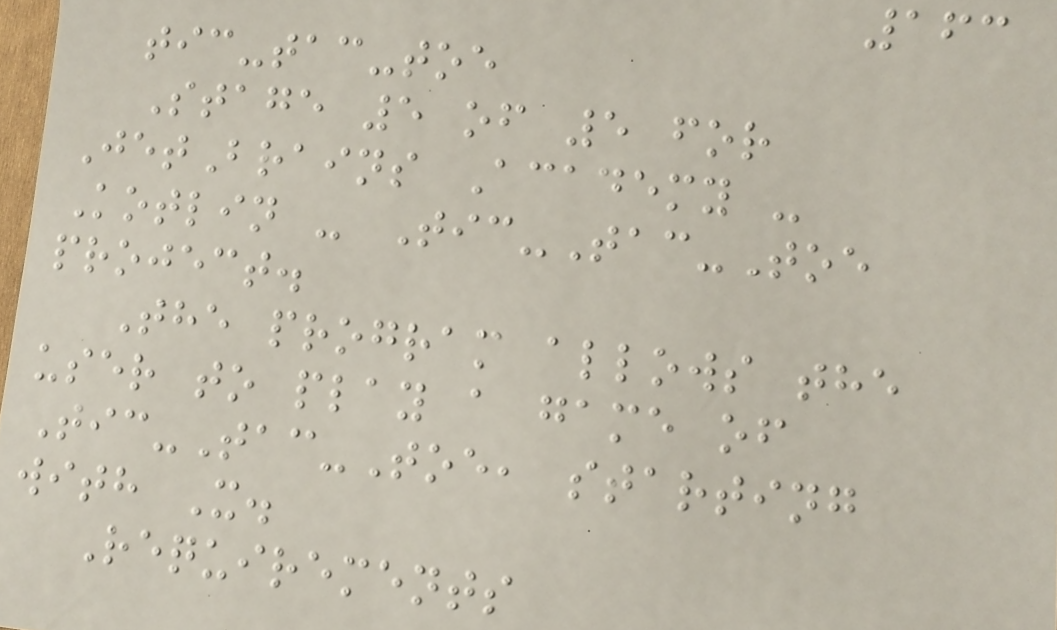163
tic-tac-toe
Stage 5 of 5 for
JetBrains Academy -
Kotlin - Tic-Tac-Toe
project.
The program allows the
user to play a game of
Tic-Tac-Toe, starting
with X.
Requirements
